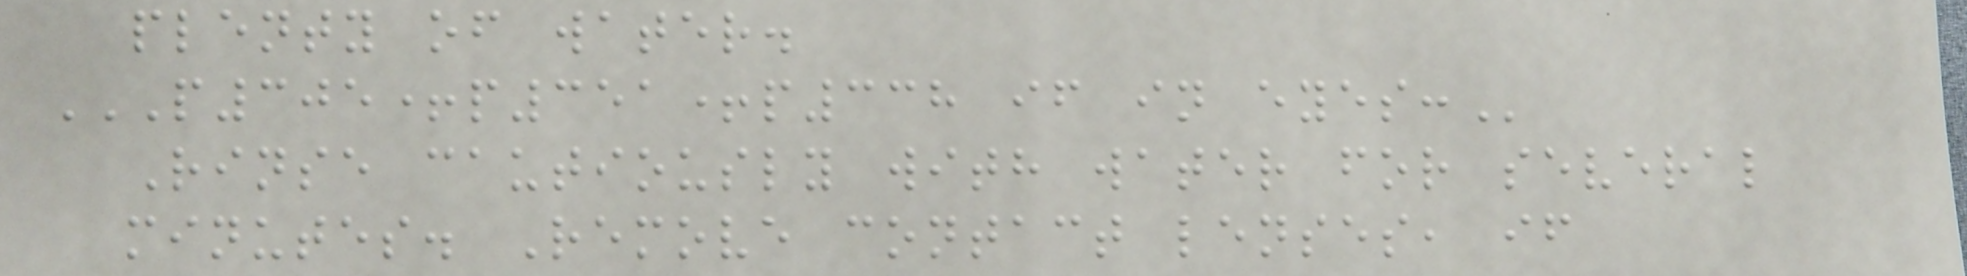plenty of water.
P305+P351+P338 IF IN EYES:
Rinse cautiously with water for several
minutes. Remove contact lenses, if
